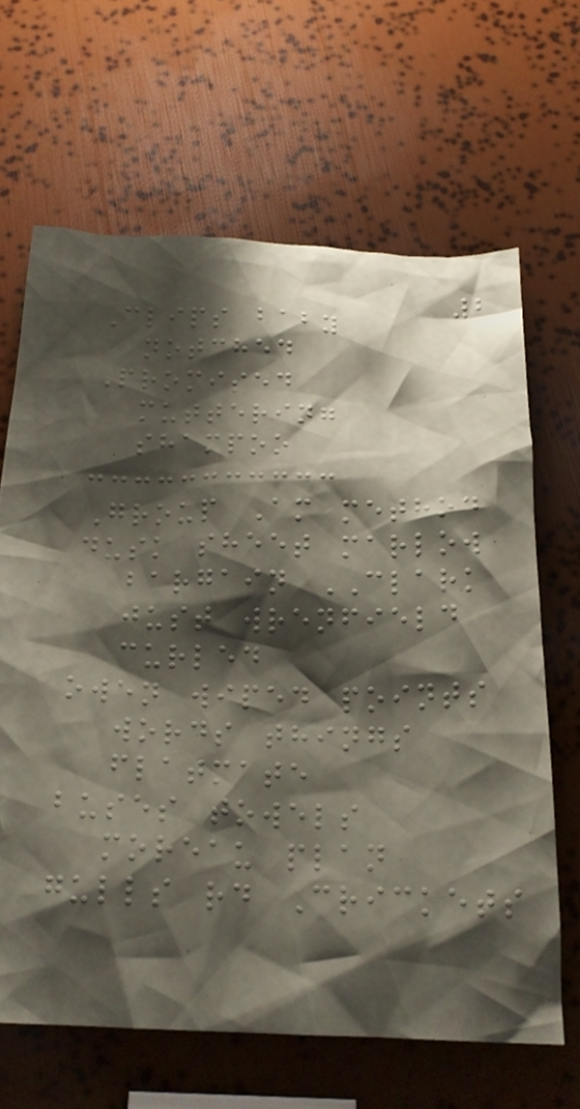2
Clips baby
notched
Promised
muttering
shampoo
Group Am method
dusk sheet marlow
bargain CLARK
just wrenfield
curled
owen wiped points
words things
flatmate
buses towels
moreau plan
gulls rd Crickets
